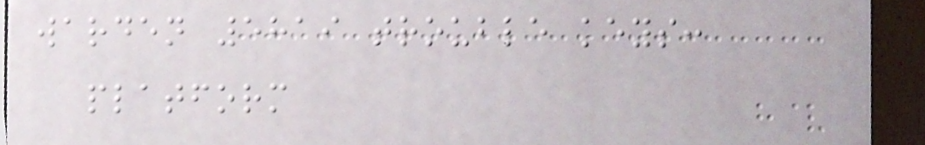warden 5819 trouble keys:
platform
